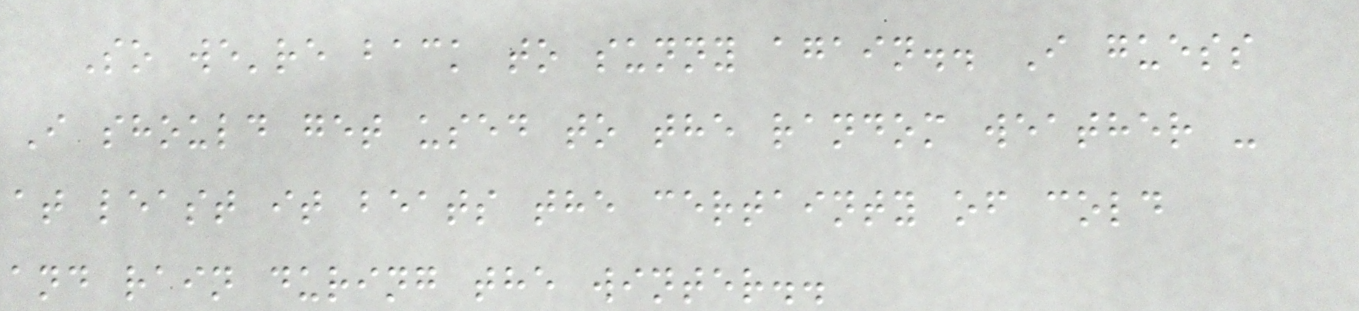So we're back to sunny again.. I guess
I should get used to the random weather -
at least it beats the certainty of cold
and rain during the winter..
